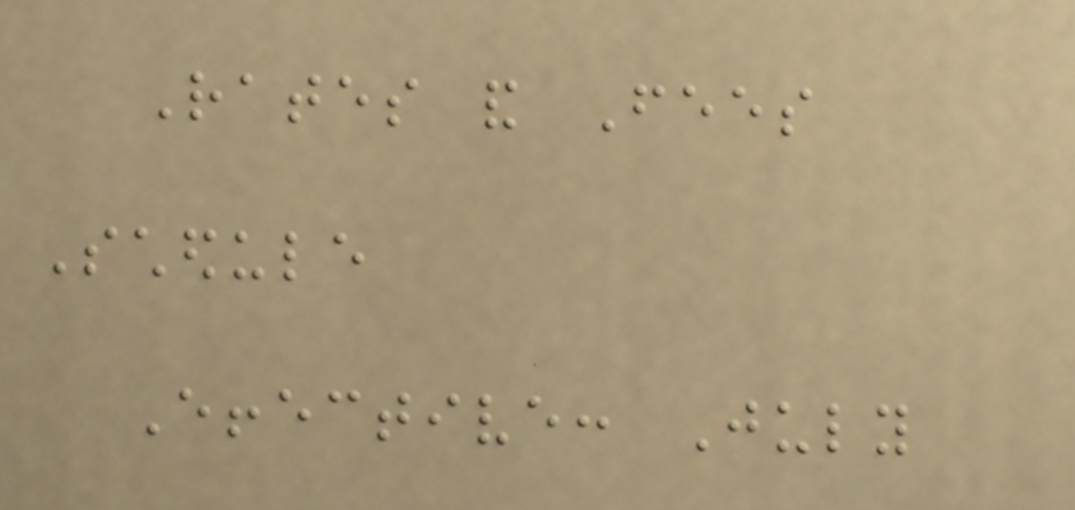Rates and Fees
Schedule
Effective: July
